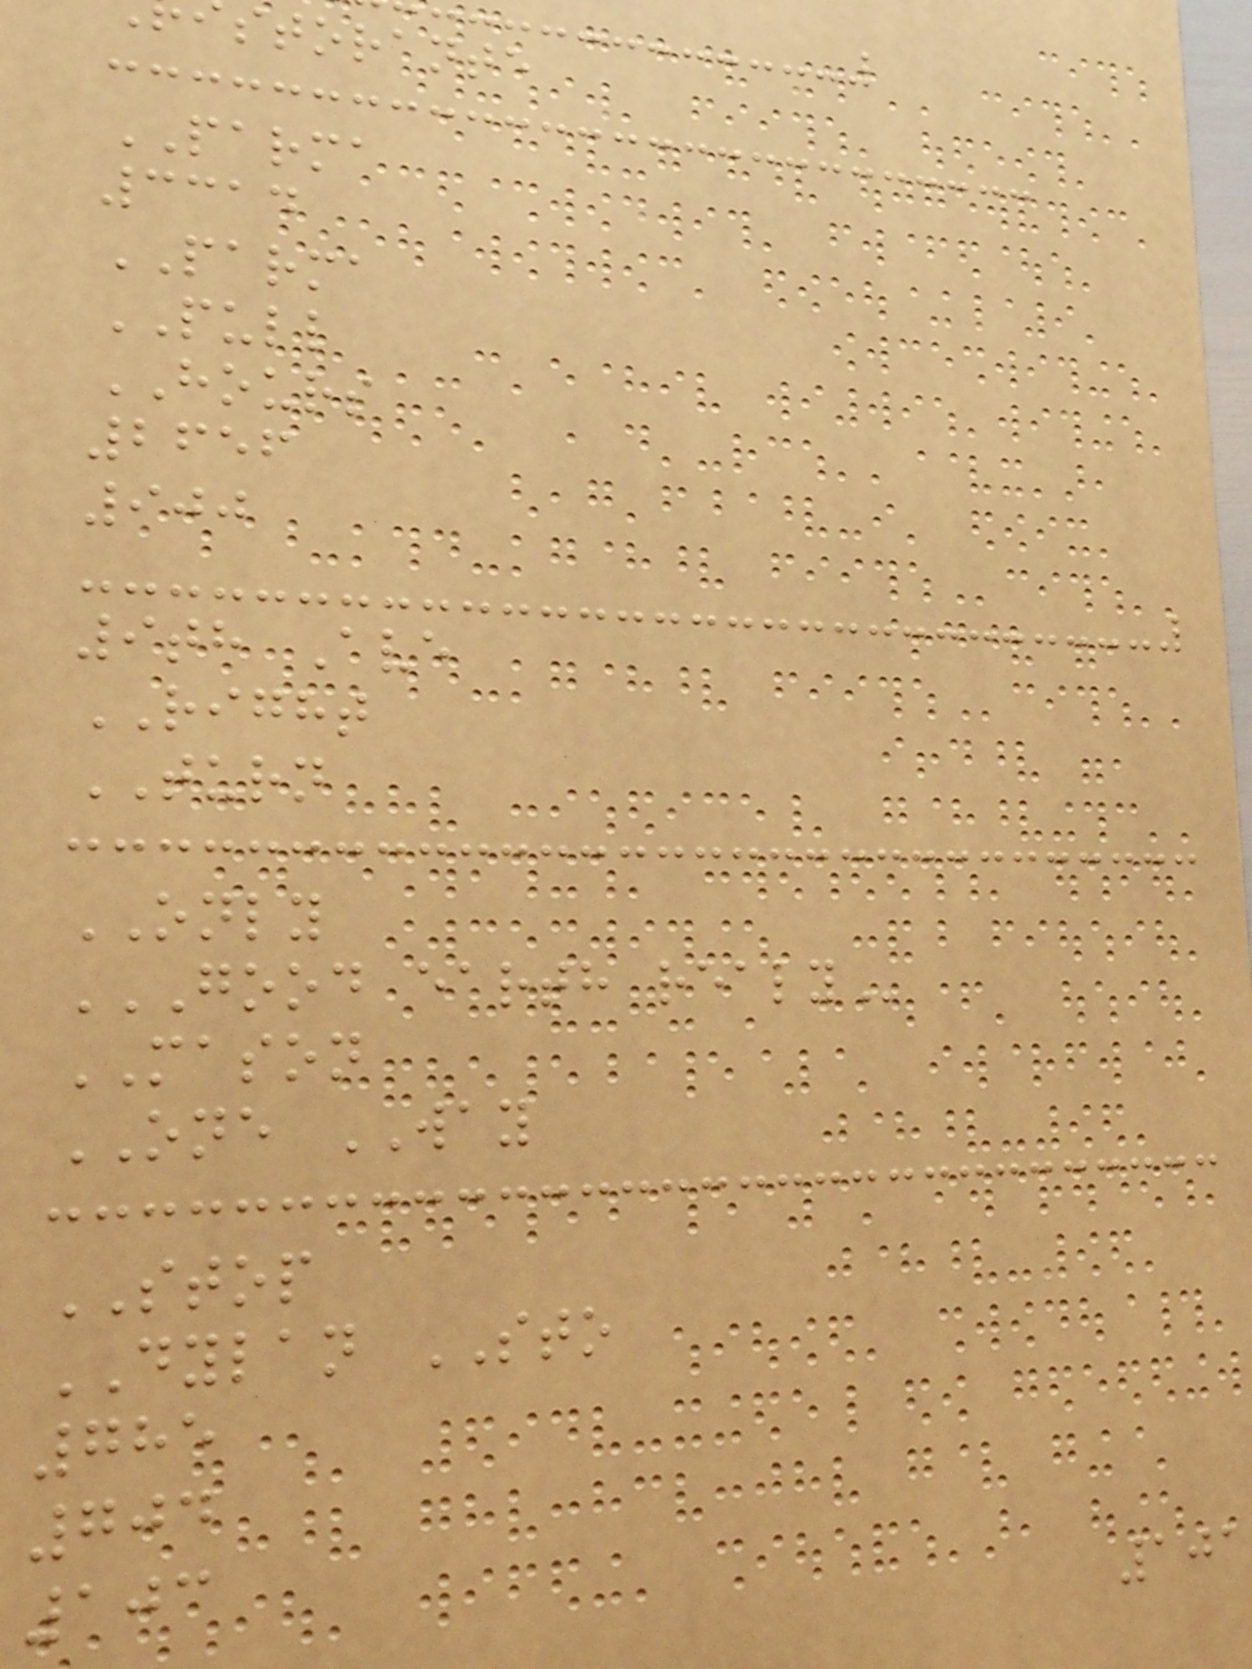storante
PARMA
3314
PARMA
PULL
HOURS
2656
900
9th Ave
RIGHT
TURN
ONLY
GOOD EARTH REALY
MASON
ONE WAY
STOP
DYLAN STO
785
704
103
101
